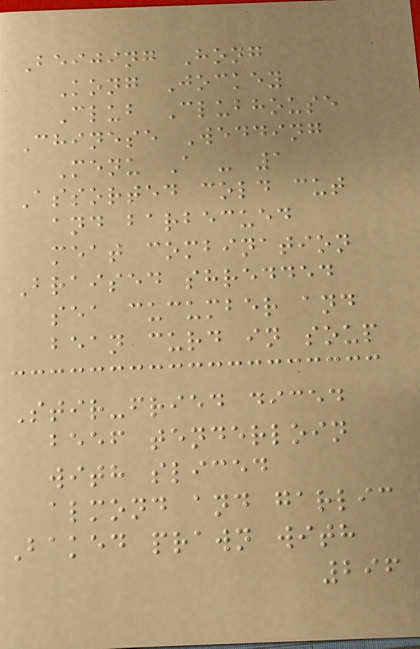Beijing Hong
Kong Jockey
Club Clubhouse
Chinese Wedding
Menu A - 1
Assorted cold cut
and barbecued
meat combination
Braised shredded
sea cucumber and
bean curd in soup
Stir-fried diced
beef tenderloin
with sliced
almond and garlic
Baked prawn with
296
